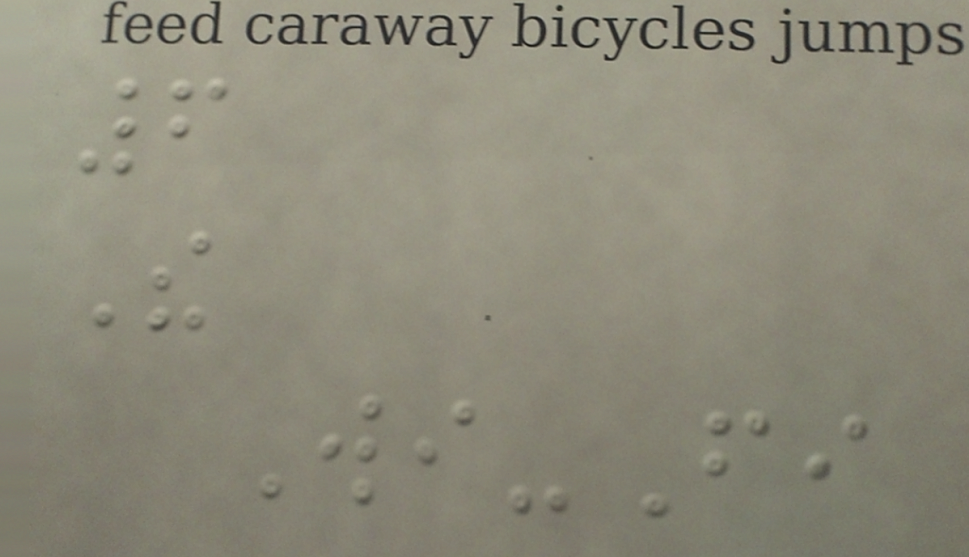6
The
Wi-Fi
